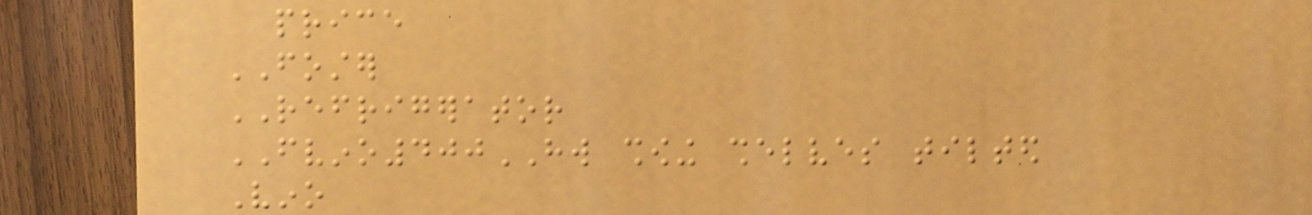price
FOSTER
REFRIGERATOR
FVINO400HW showing shelves tilted
Vino
